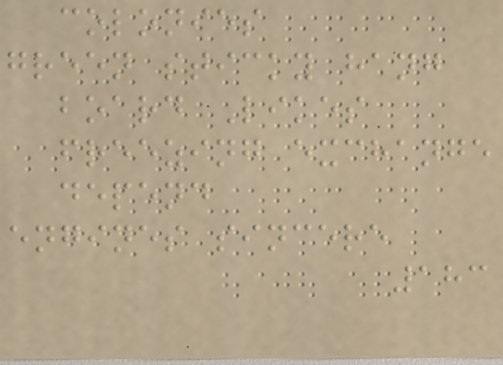colonies
green sticky hang
board Likes
freezing exchange
depend
engines sincere
183
